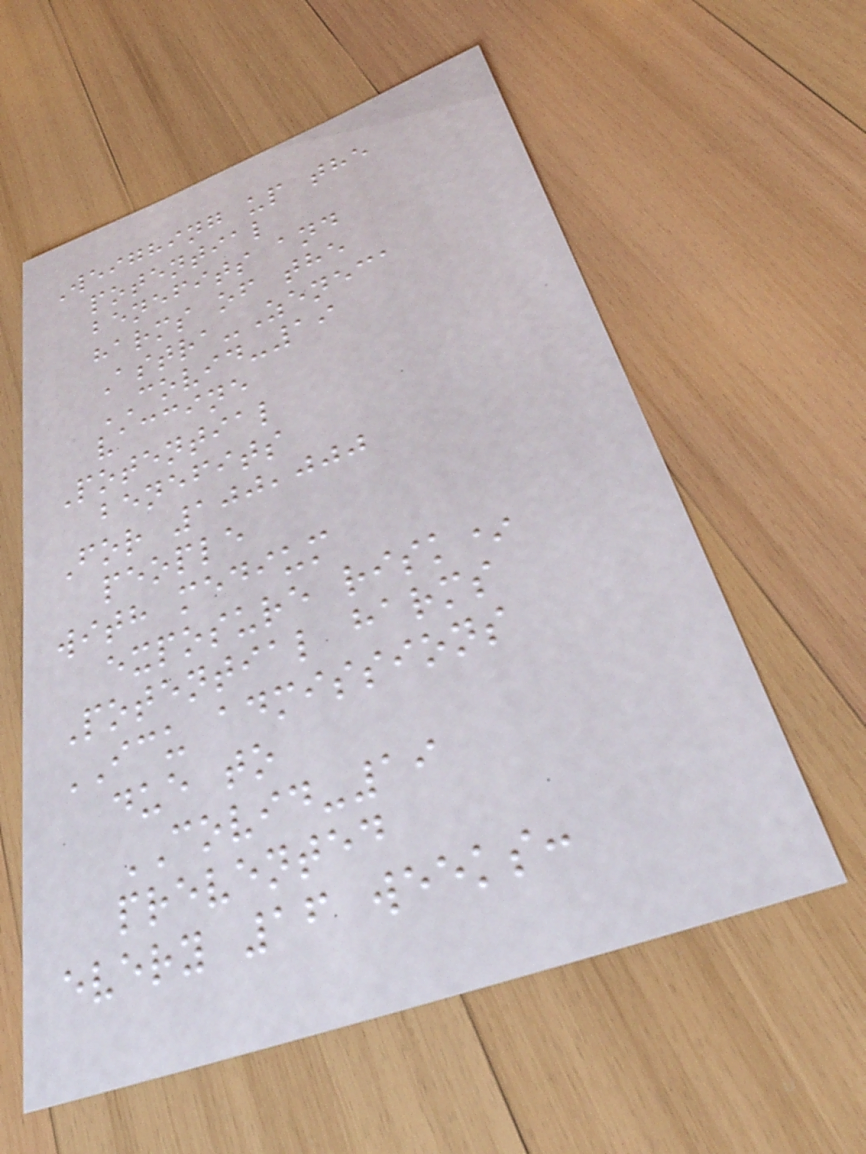Weighing up the
potential
benefits and
harms of the
Astra-Zeneca
COVID-19
vaccine
Potential
benefits
For 100,000
people
with medium
exposure risk*
Potential harms
ICU admissions
due to
COVID-19
prevented
every 16 weeks:
